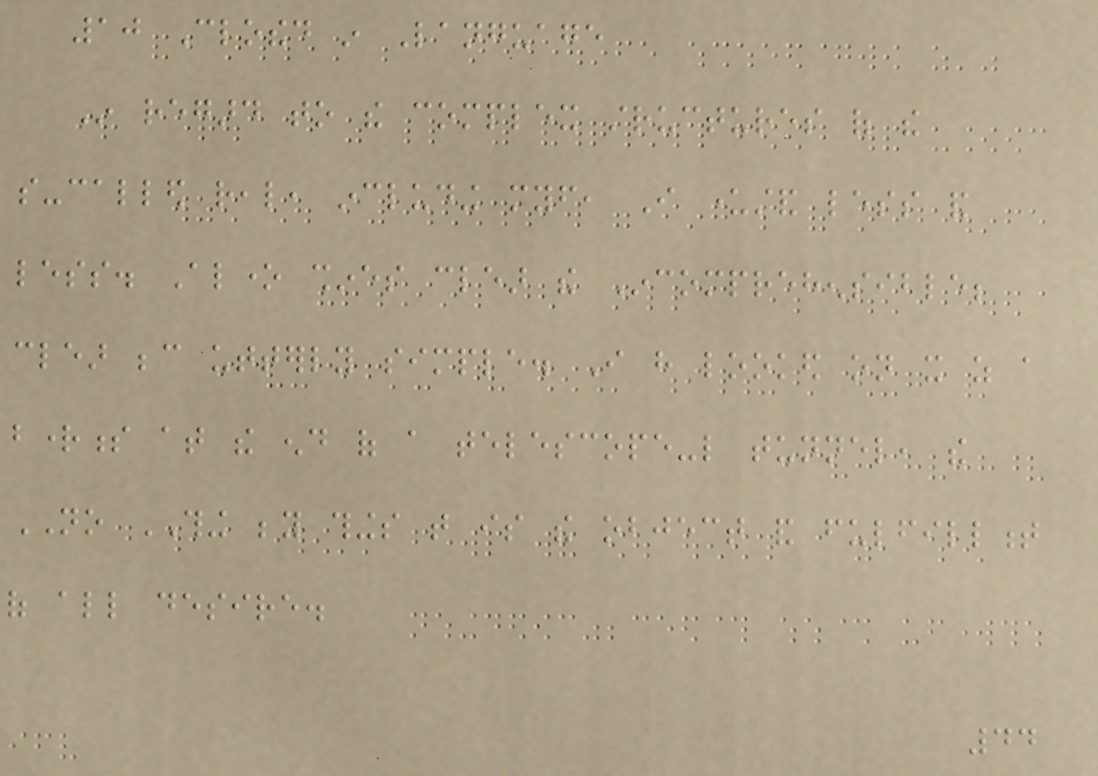10 Clothed in Language
In regard to the complex structures of the
so-called real, including myself, I understand less and
less. Alone shines clear the Incomprehensible;
clear because utterly simple. I have looked on it as a
brightness at the end of a telescope-like tunnel, the
NO THING beyond things that is the object and fulfillment
of all desire.
44
